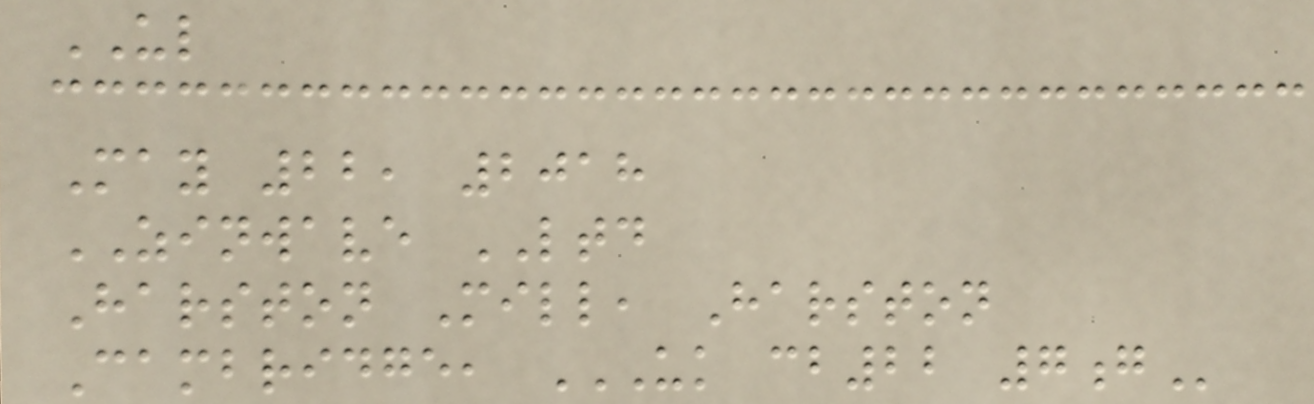UL
May 22, 2018
ZINWAVE LTD
Harston Mill, Harston
Cambridge, UK CB22 7G
